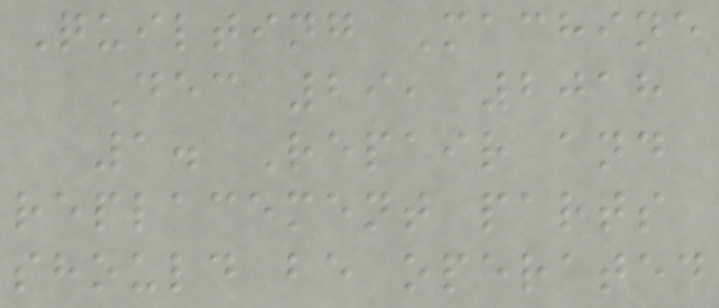Quilting Machine
Dec 29, 2018
1. Repair and
replacement parts
should be operated
